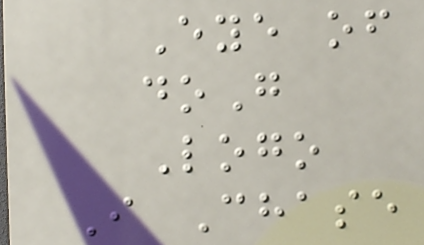Eye of
doG
Logo
I Chase
